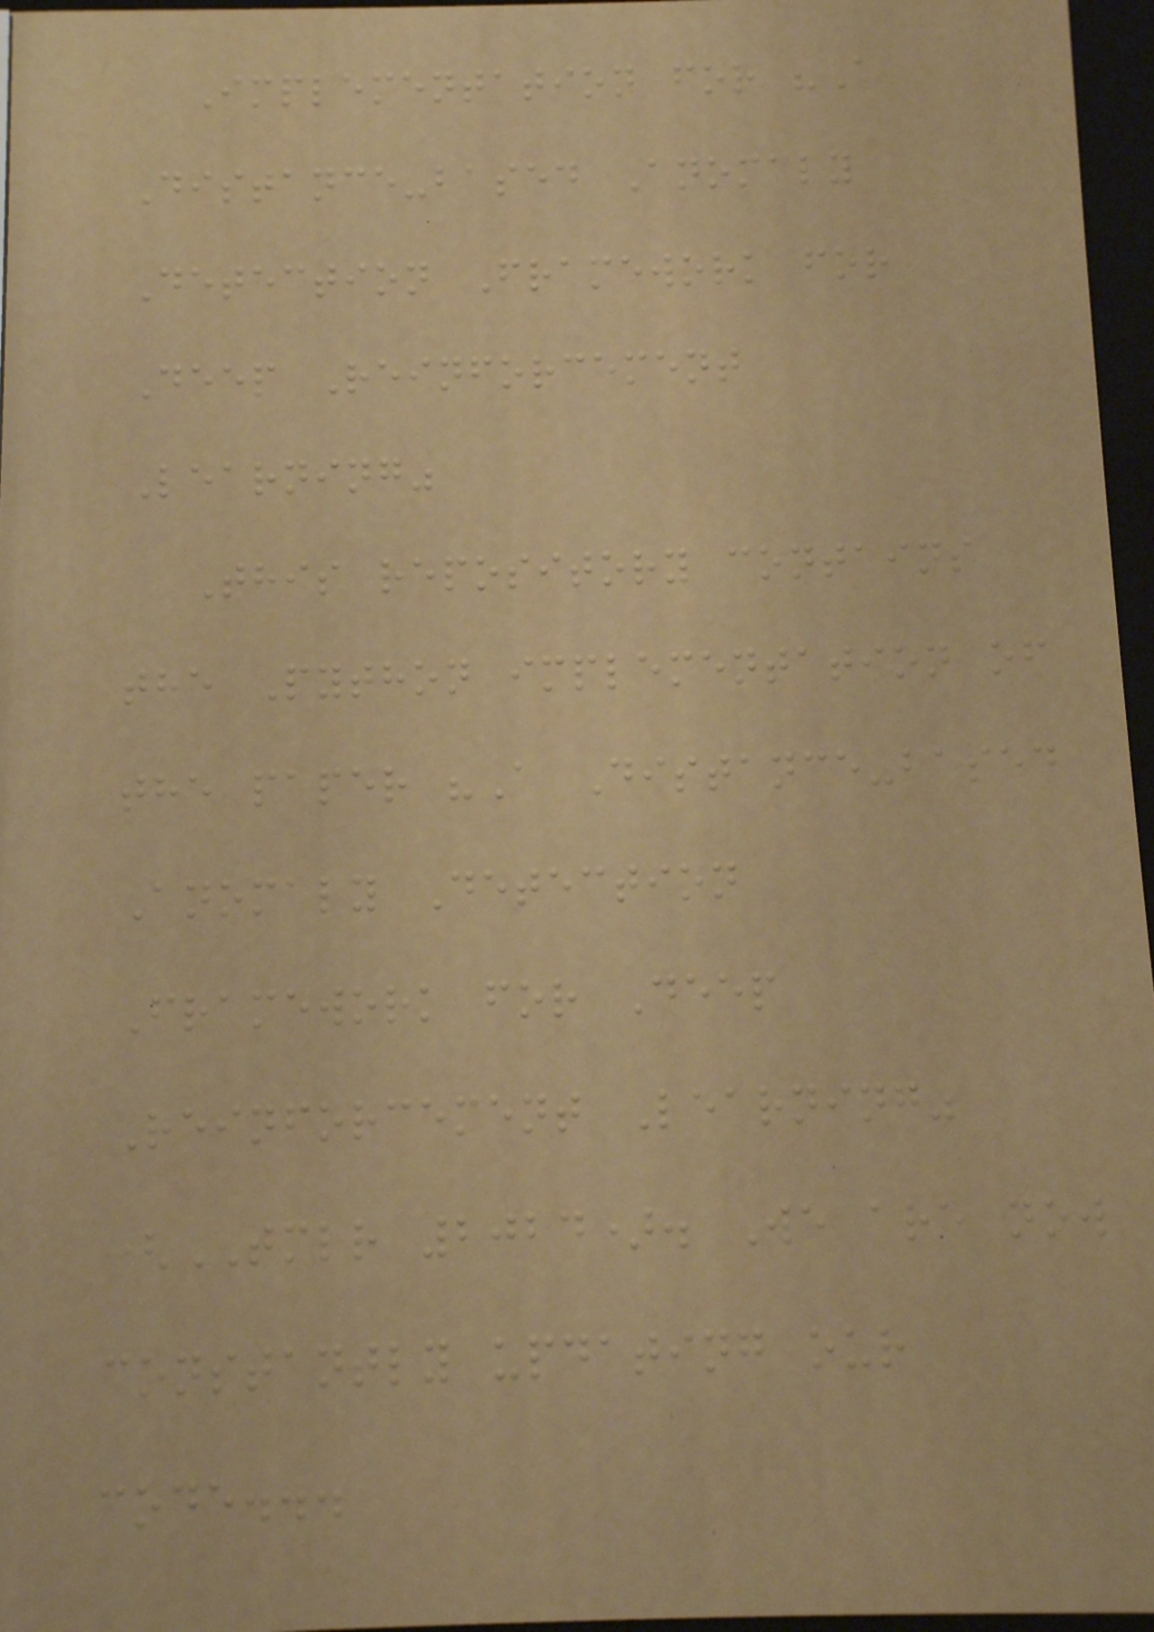Implementation for "A
Distance-based Anomaly
Detection Framework for
Deep Reinforcement
Learning"
This repository contains
the Python implementation of
the paper "A Distance-based
Anomaly Detection
Framework for Deep
Reinforcement Learning"
(TMLR 2024). We are now
constantly updating our
code...
